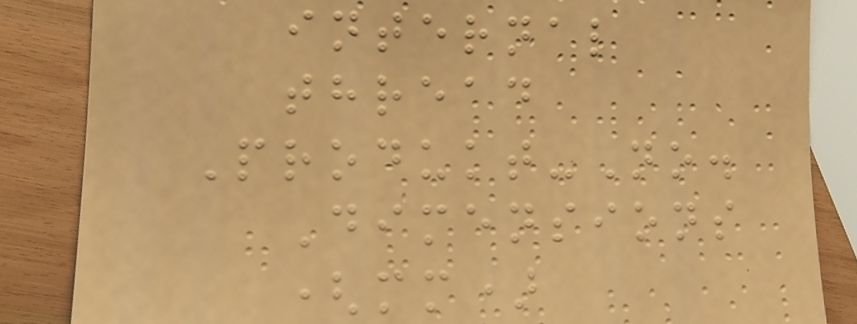internal
thread
Produkt-No.
Dimensions
(mm)
